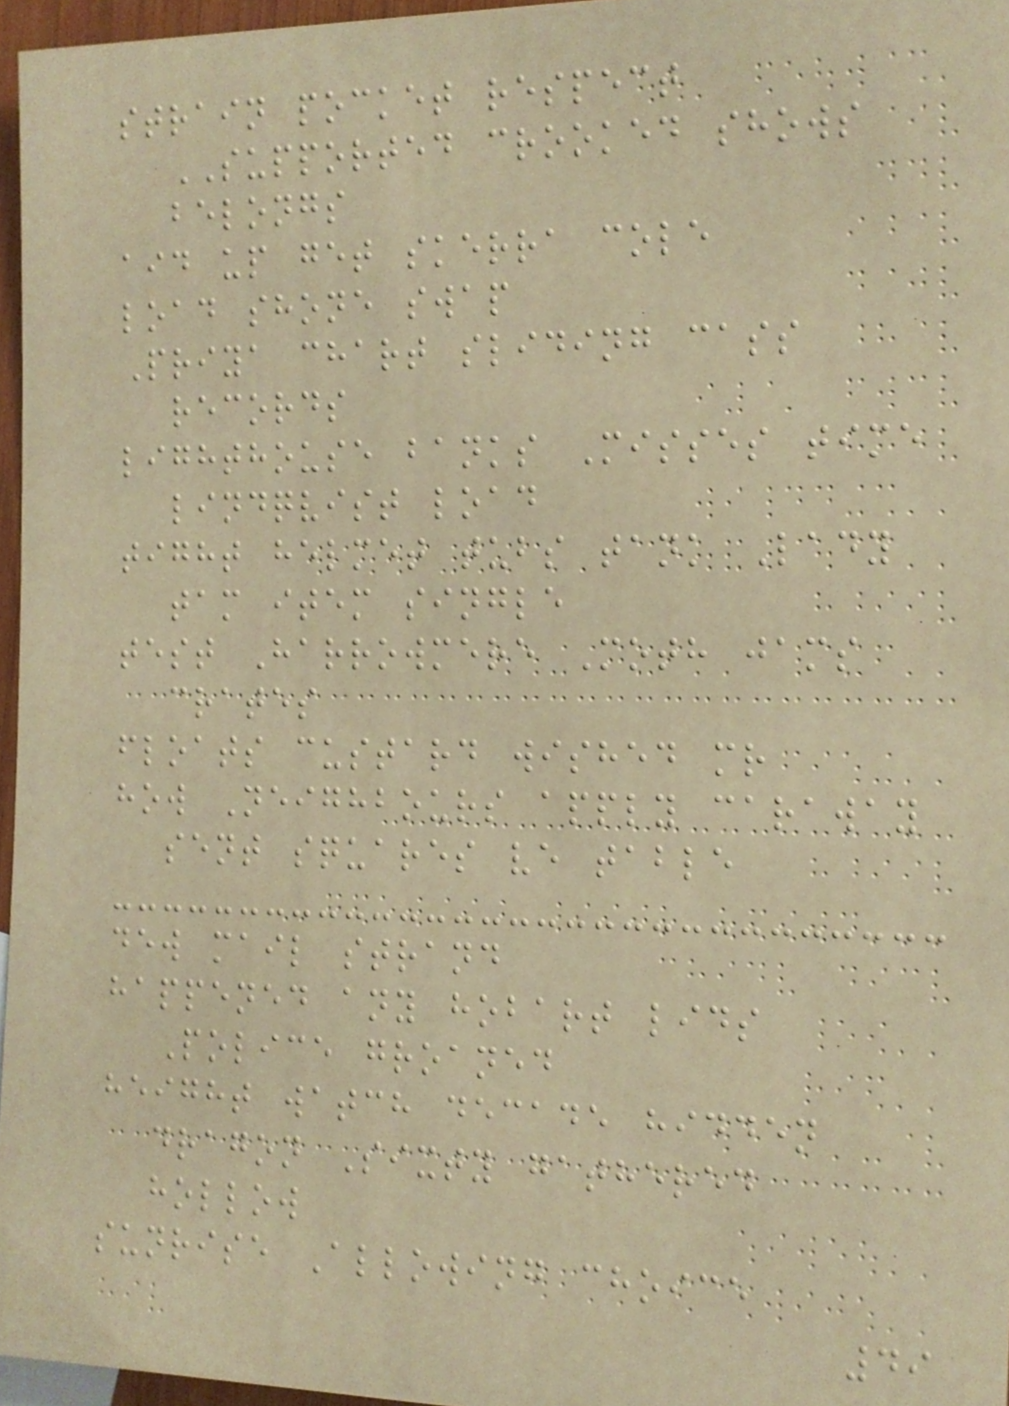strain pocket respect
SUPPORTED crooked shows
belongs
aid up get skerra cole
load shone swap
Priya chart sliding cass
records
lighthouse banks Misses time
lindqvist load
tight helmet tubs tank Lady
tam item single
test Harrowmere Moth jams
crates
floats custard wished mr
how Neighbours apply caraway
sent squares ve table
dew mail strand
happened any hobart lids
Police groaned
height watch decade hidden
dragon Sixty gathered
hollow
sunrise Allowing choice
49
